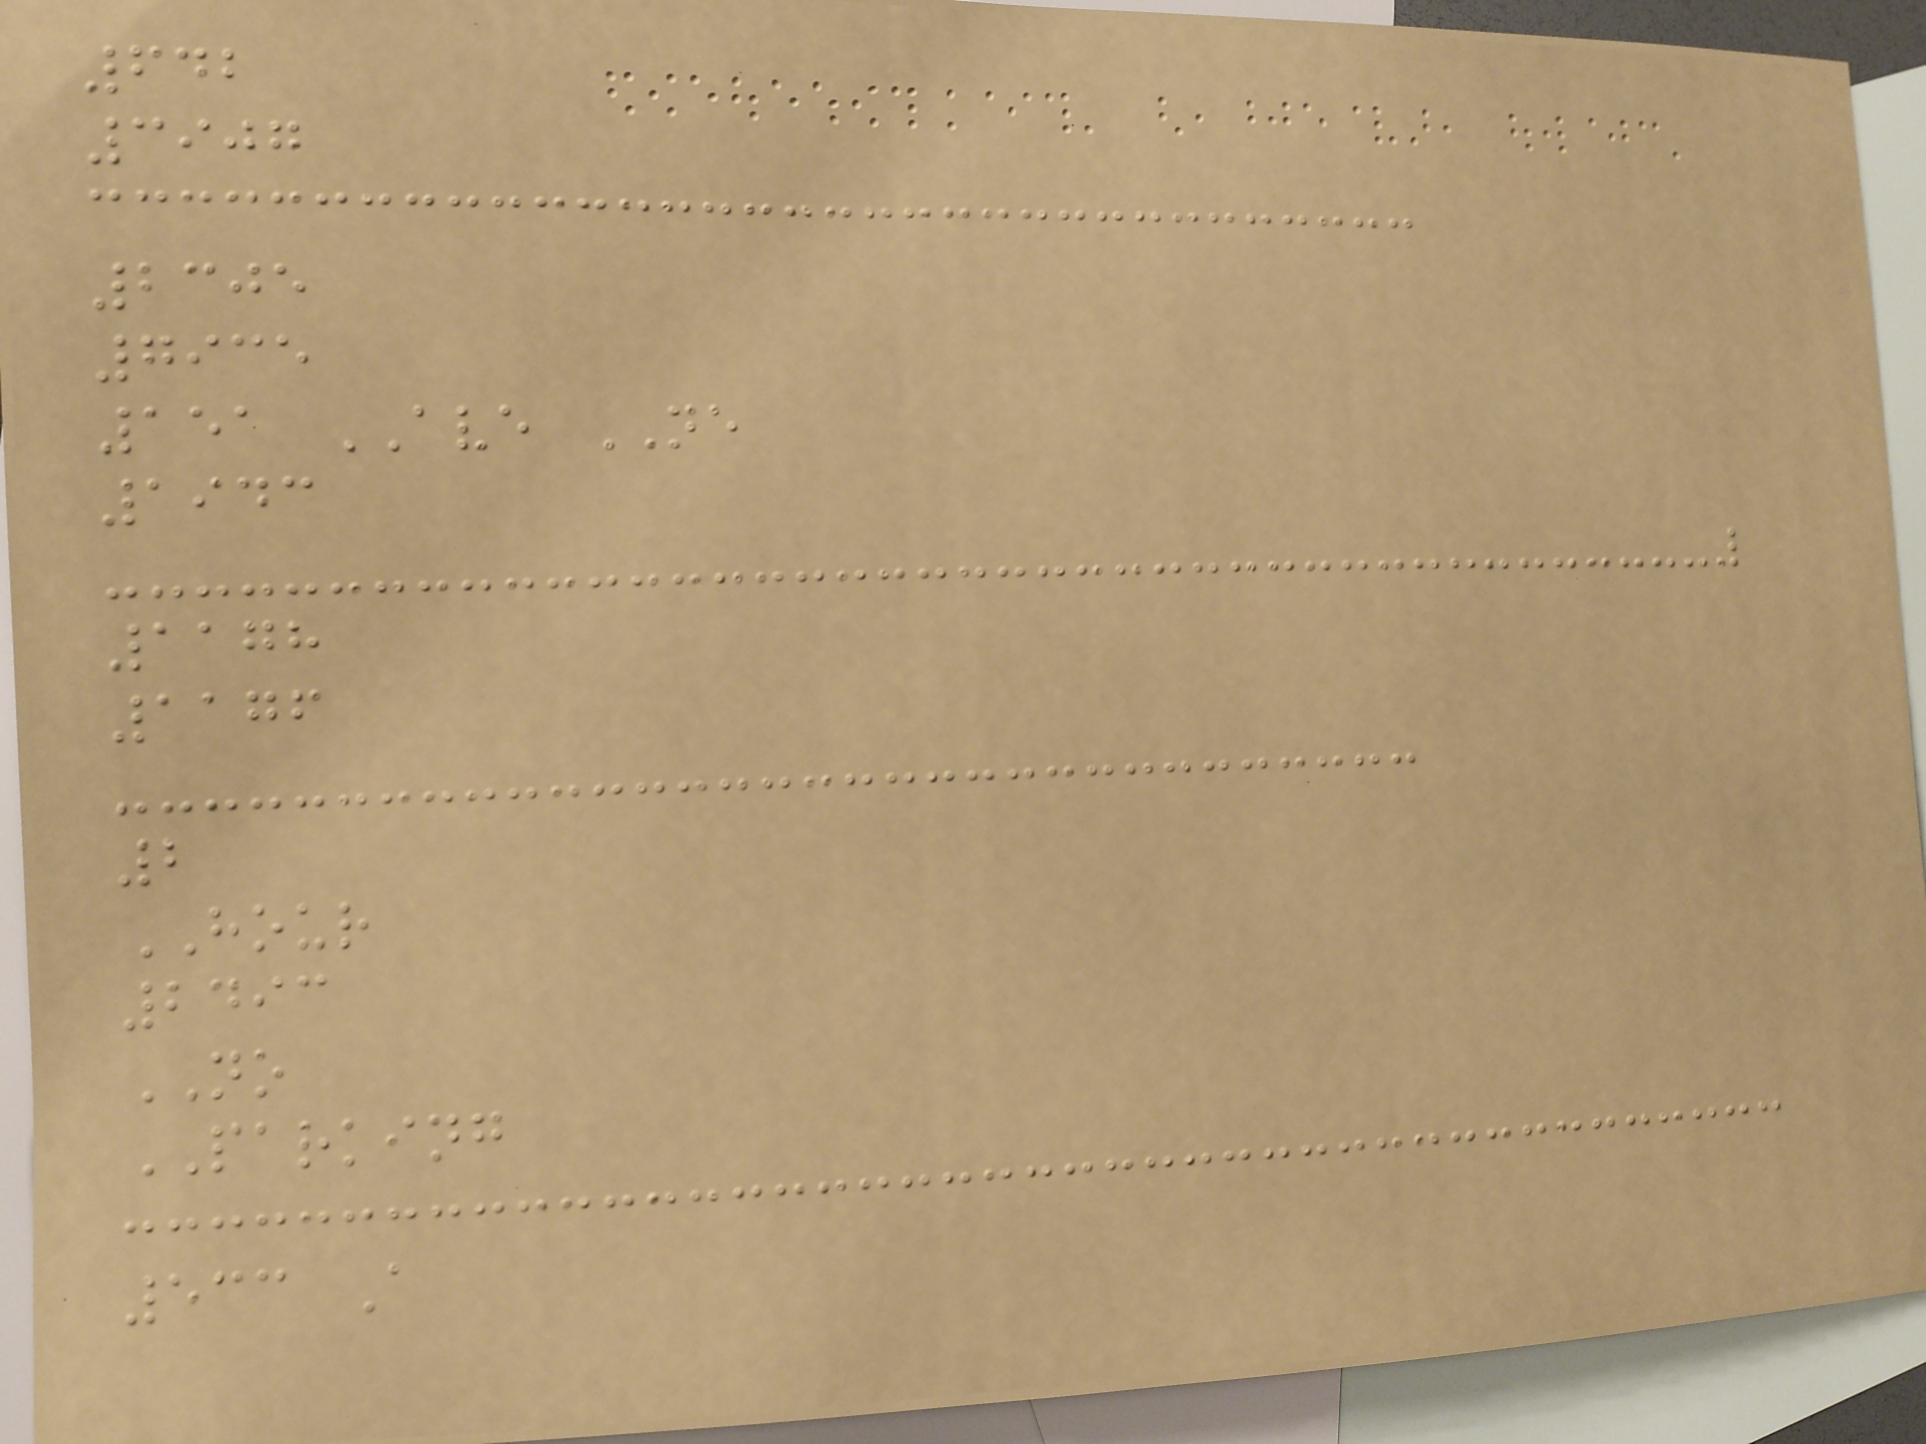642
3907
2305
7935
151 AVE NE
1943
1178
1176
2
HOUR
2493
NO
PARKING
533 A
